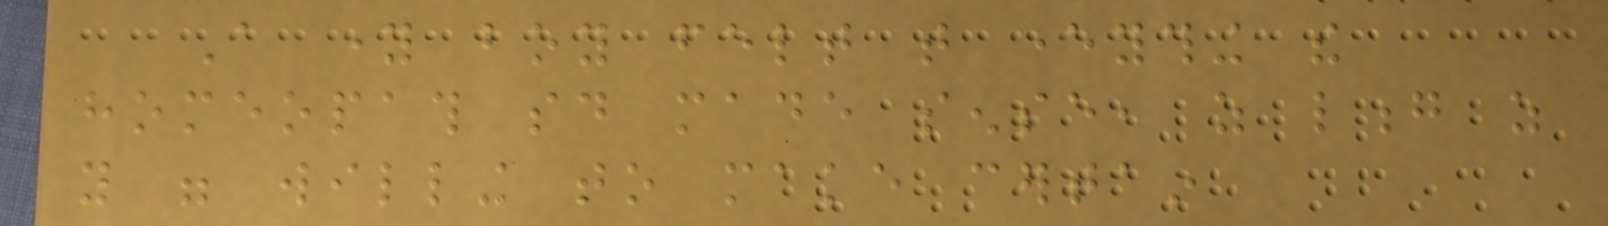A young boy felt that everything the
homeopath said made sense, as long as
you were willing to make certain
